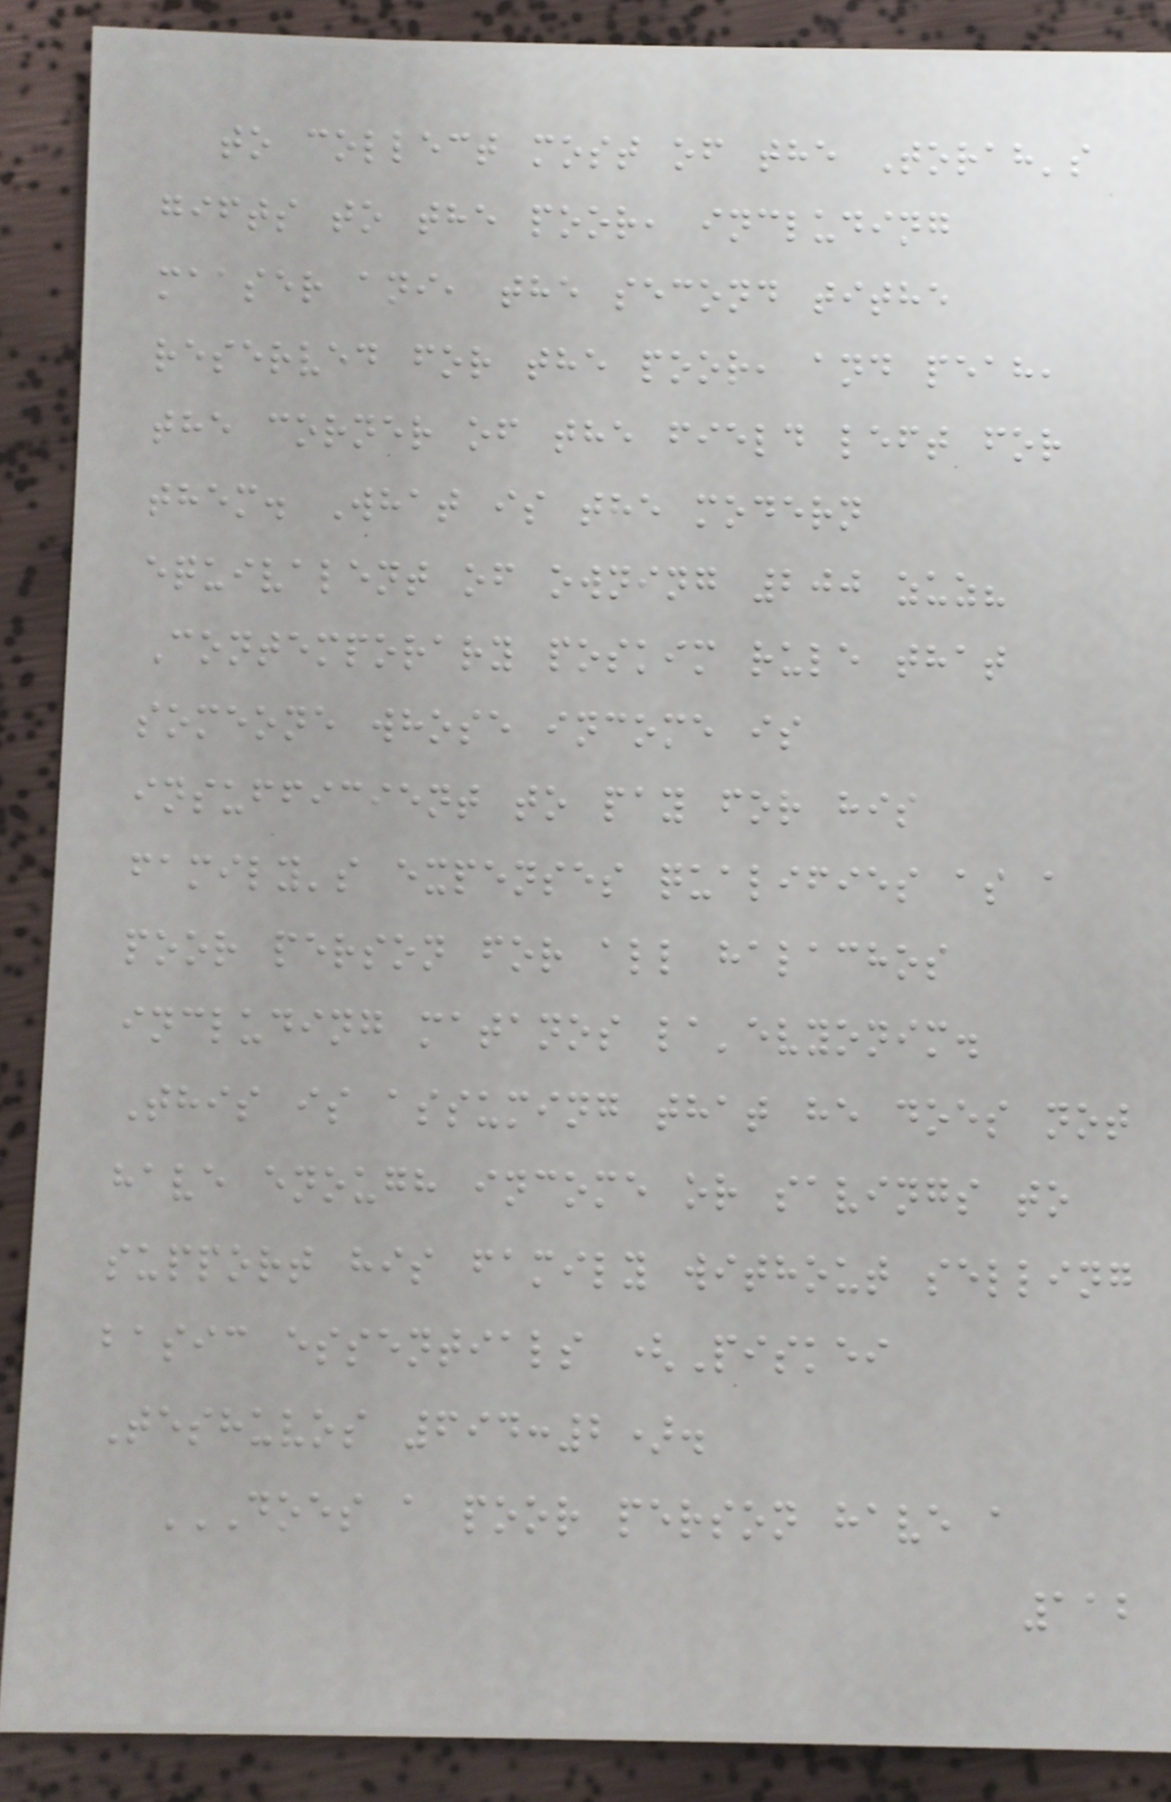to collect most of the Torah's
gifts to the poor, including
maaser ani, the second tithe
reserved for the poor, and peah,
the corner of the field left for
them. What is the modern
equivalent of owning 200 zuz?
Contemporary poskim rule that
someone whose income is
insufficient to pay for his
family's expenses qualifies as a
poor person for all halachos
including matanos la'evyonim.
This is assuming that he does not
have enough income or savings to
support his family without selling
basic essentials (Piskei
Teshuvos 694:2).
DOES A POOR PERSON HAVE A
112
